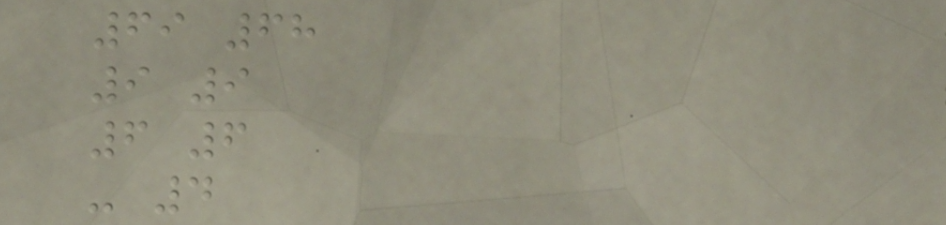69 68
9 9
6 6
- 4
